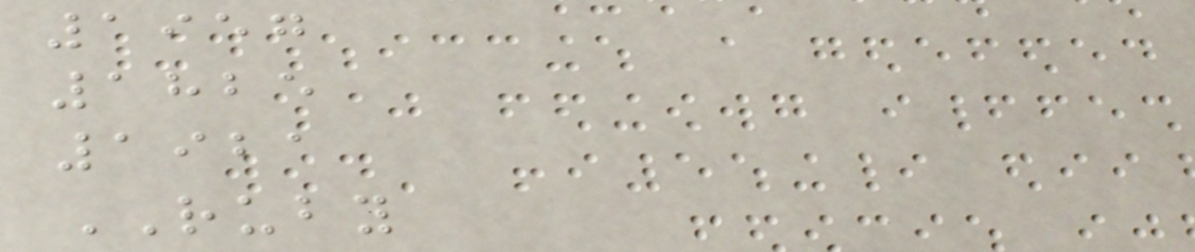1957
1825
1921
RUBY
